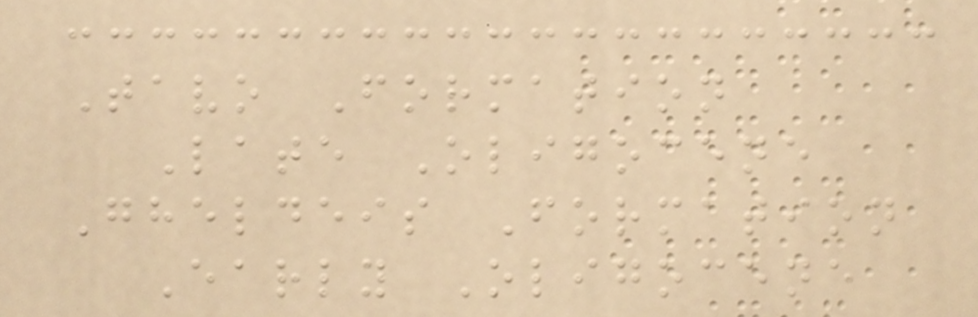Tavo Formation
Late Oligocene
Gheldeis Formation
Early Oligocene
